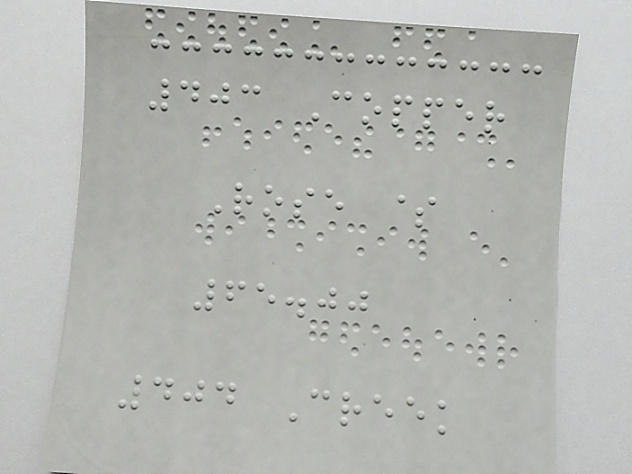403 Copper
Rose $
65.00
404 Creek
